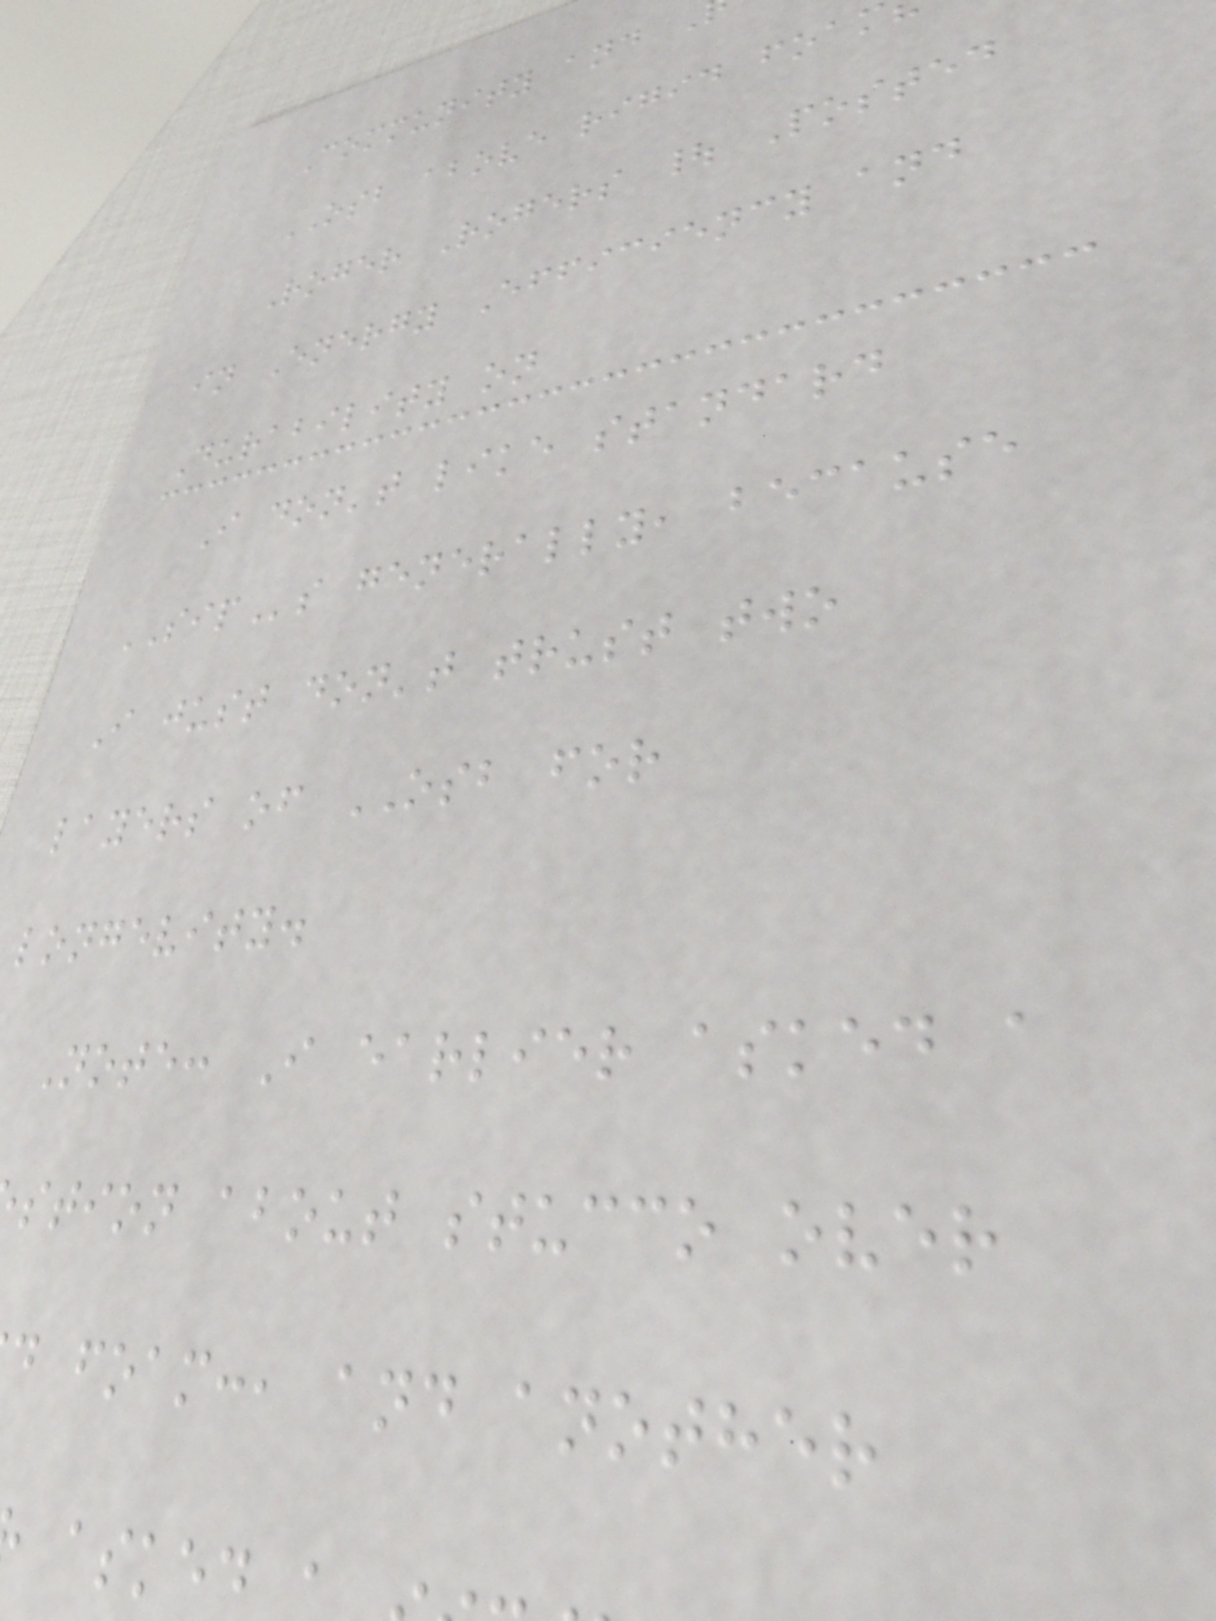Community and
OSB above rigid foam
Roger Rogers | Posted
in Energy Efficiency and
Durability on
I don't like standard
SIPs generally, because
I just don't trust two
layers of OSB for
longevity.
Note: I earlier asked a
stion about stucco over
d foam:, and another
